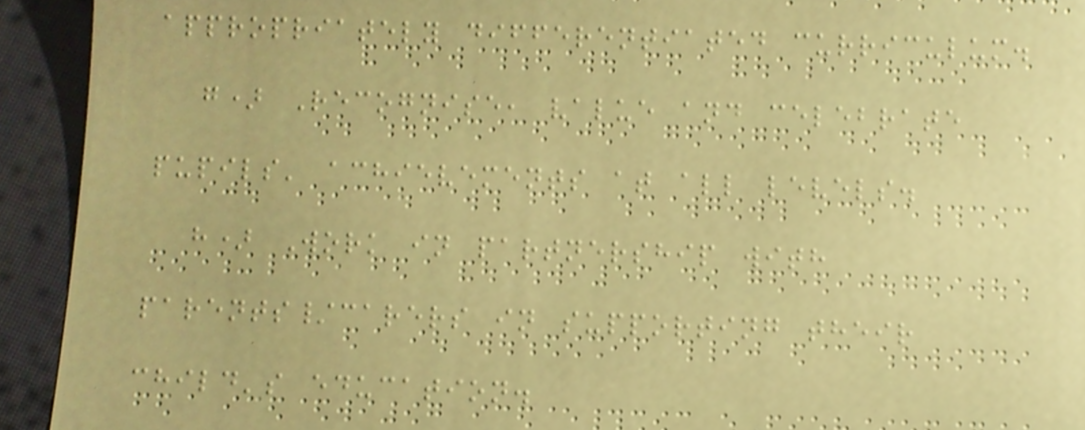appropriately differentiated curriculum.
g) Recognise, value and celebrate
pupils' achievements at all levels.
h) Work in partnership with
parents/carers in supporting their
child's education.
